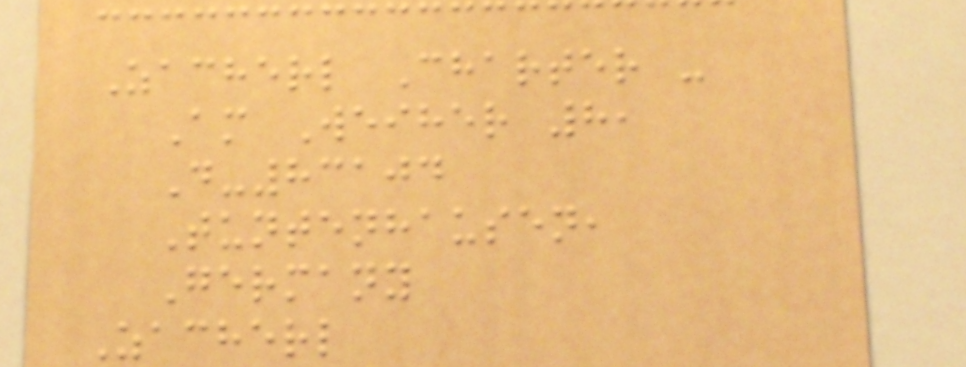Zacherl Charter -
Am Weiher 8,
D-83104
Tuntenhausen,
Germany
Zacherl
